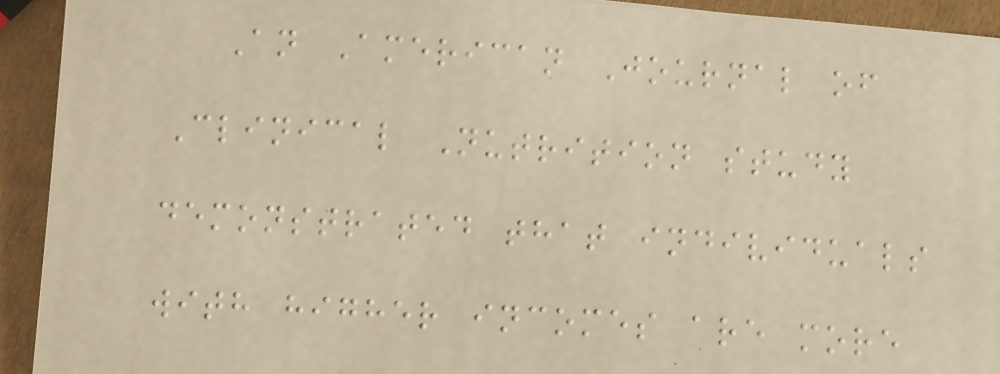An American Journal of
Clinical Nutrition study
demonstrated that individuals
with higher incomes are more
